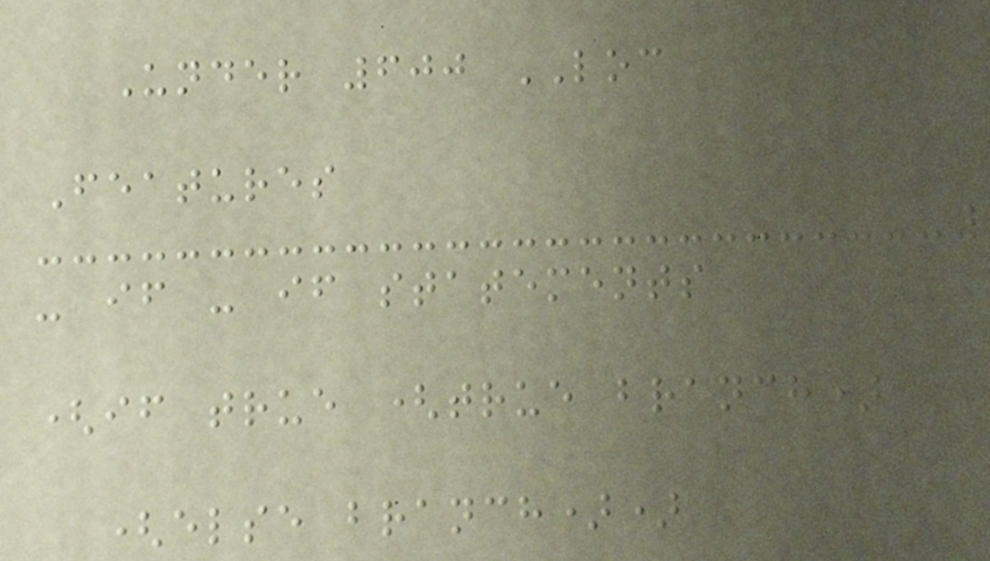Under 600 LOC
Features
- if - if statements
(if true (true branch)
(else branch))
